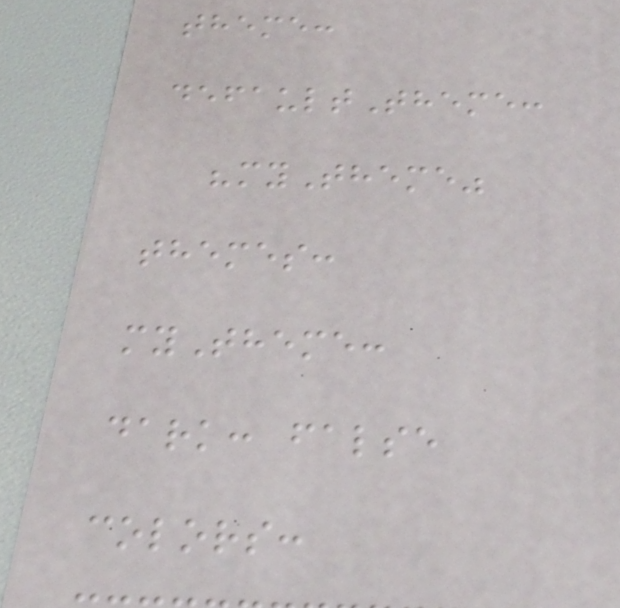theme:
defaultTheme:
"myTheme"
themes:
myTheme:
dark: false
colors:
